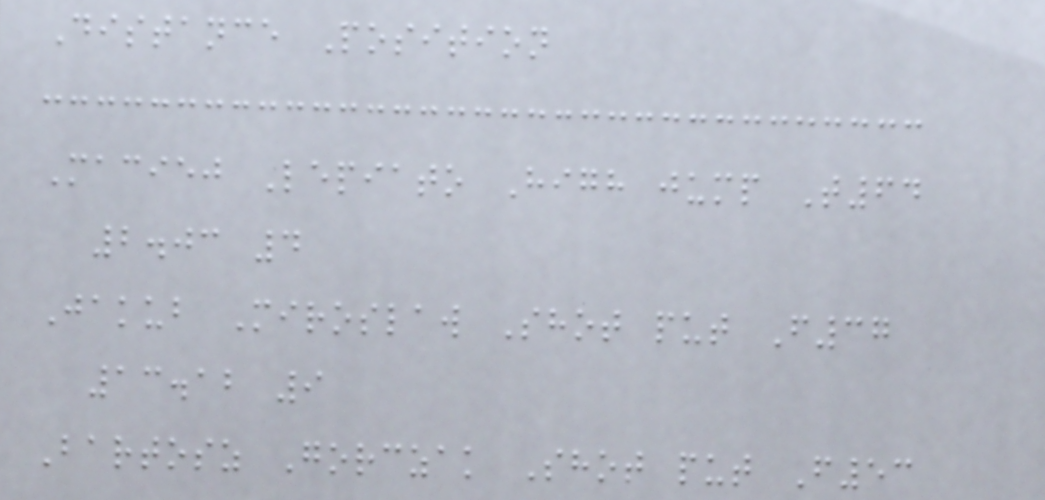Distance Position
Maciej Lepiato High jump T64
2.03 4
Jakub Miroslaw Shot put F37
13.12 9
Bartosz Gorczak Shot put F53
